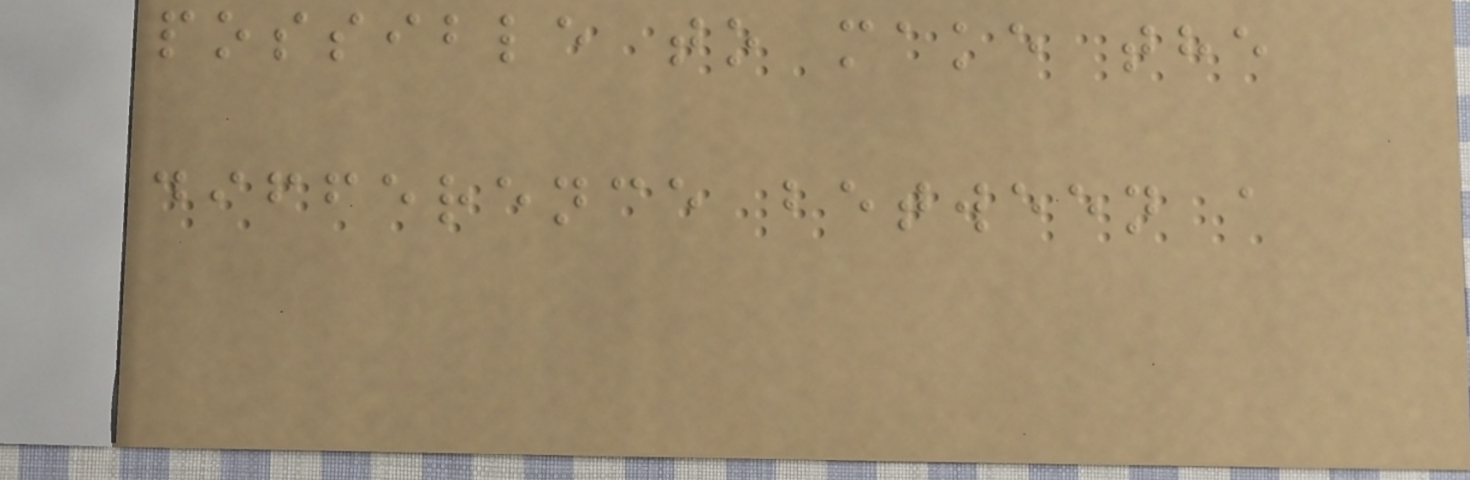possible to make the
difference between a
